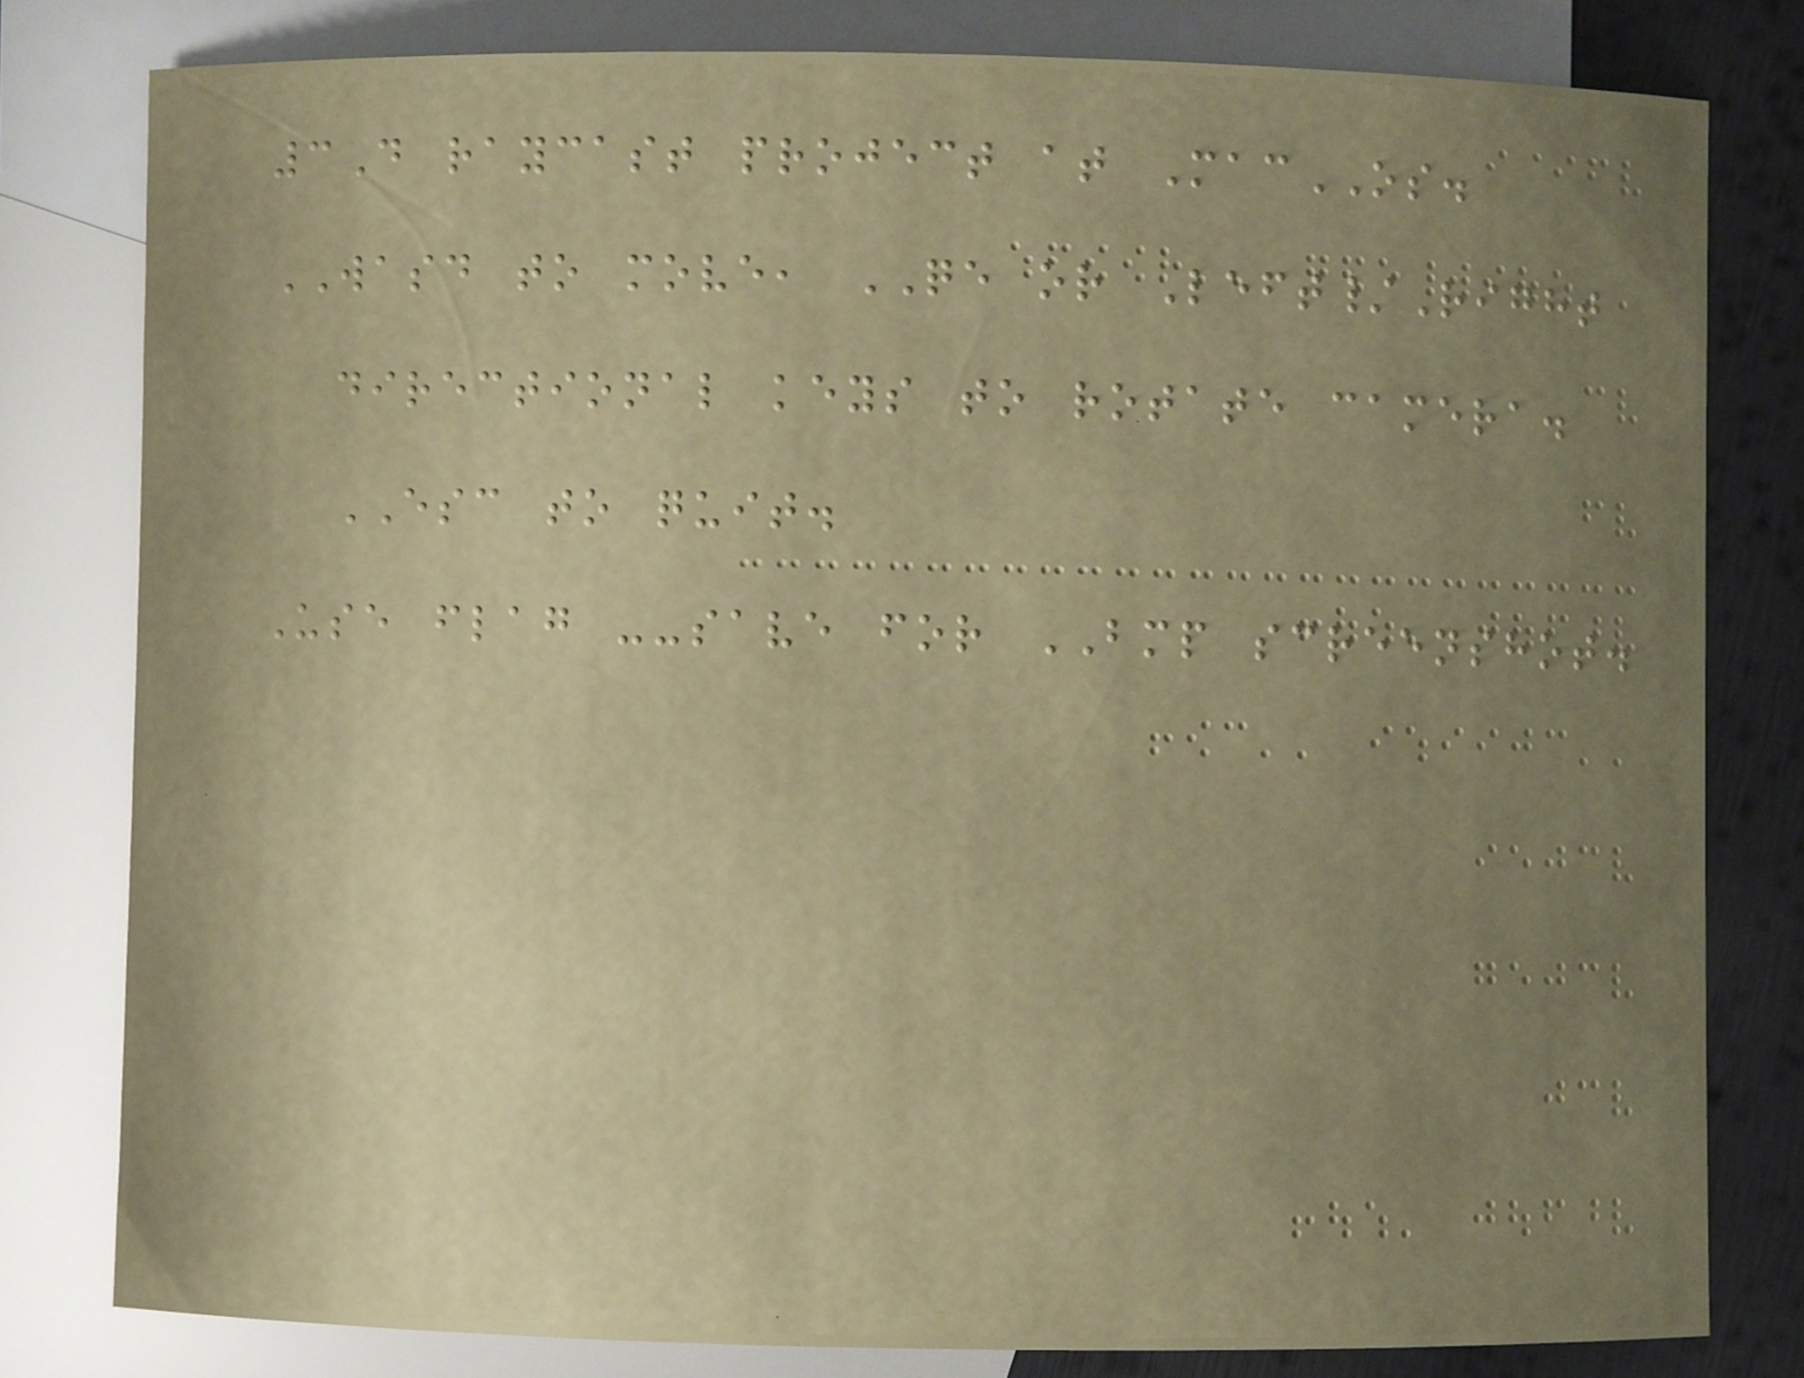3D raycast project at MacOS.
WASD to move, QE or Left/Right
directional keys to rotate camera.
ESC to quit.
Use flag --save for BMP screenshot.
